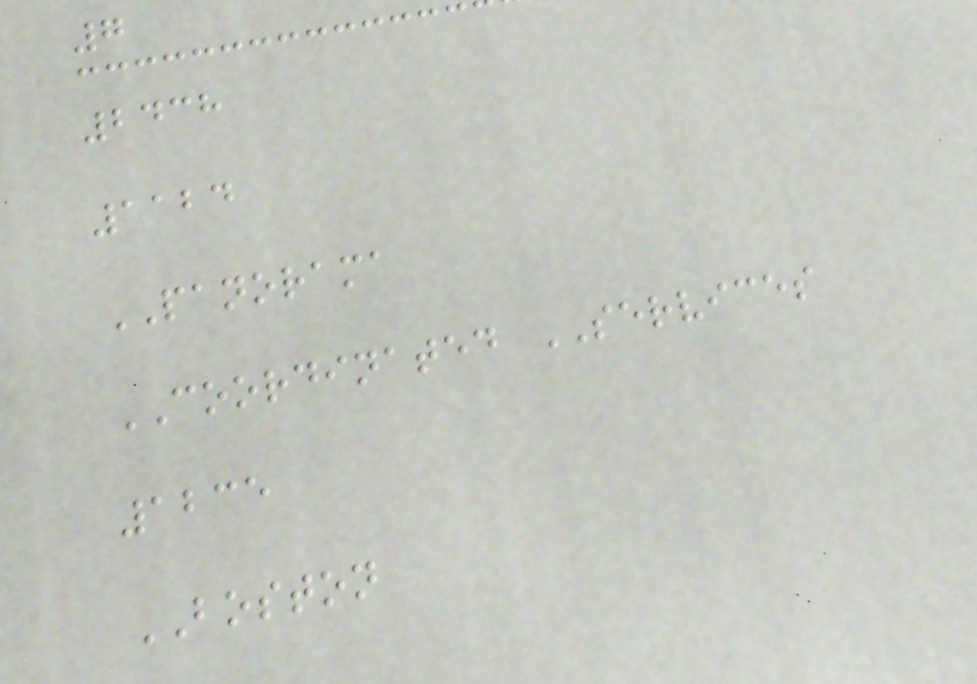7
2438
1124
PANORAMA
COORDINATED SERVICES
1235
BOSTON
